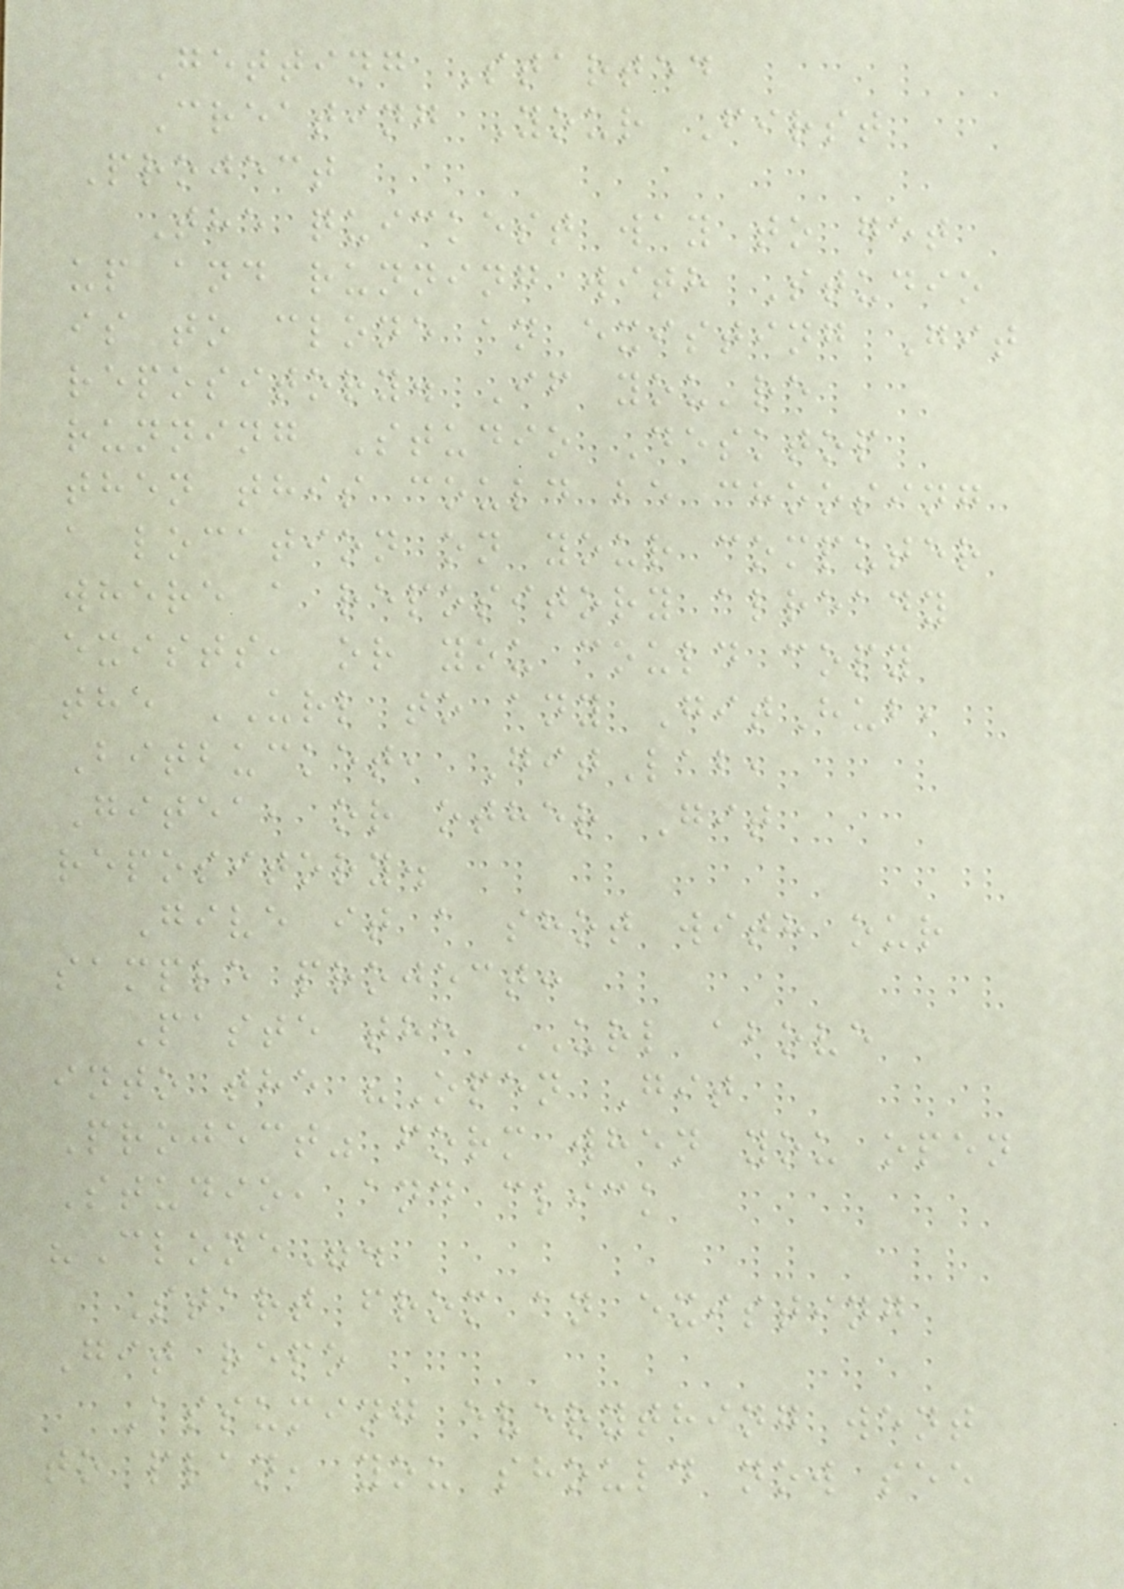Getting Started
Creating Your First
Project
The quickest way to get
up and running with Studio
is to clone an existing Git
repository. If you're
running Studio Desktop
then this could be choosing
a location on your computer
where a repository already
exists, or you could copy
the URL to any GitHub,
Bitbucket, GitLab,
Gitea, or other Git
repository.
Give it a shot with our
sample project:
Paste the URL above
into the "Open Git
Project" form when you open
Studio, and click
"Clone".
Start from an existing
Git repo
Assuming everything went
to plan, you should now see
